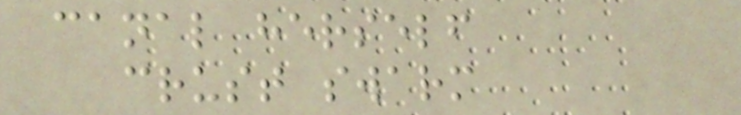canal herself
crust swarm
